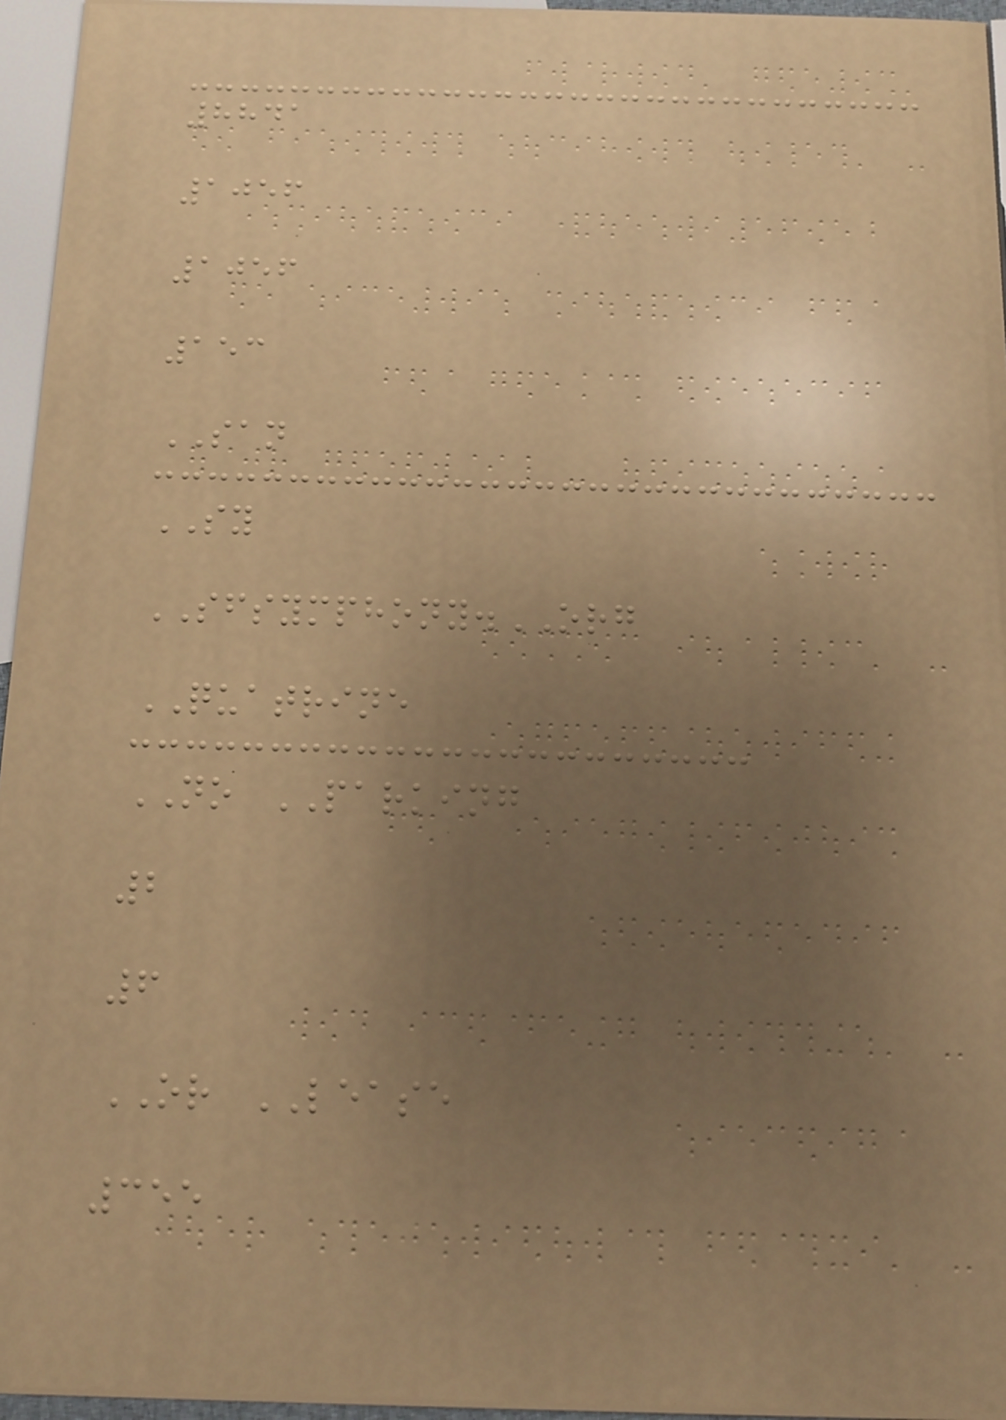8841
1056
1056
153
SAN
SY
SFSYMPHONY.ORG
QUATRINE
NO PARKING
2
6
OR LEASE
355
